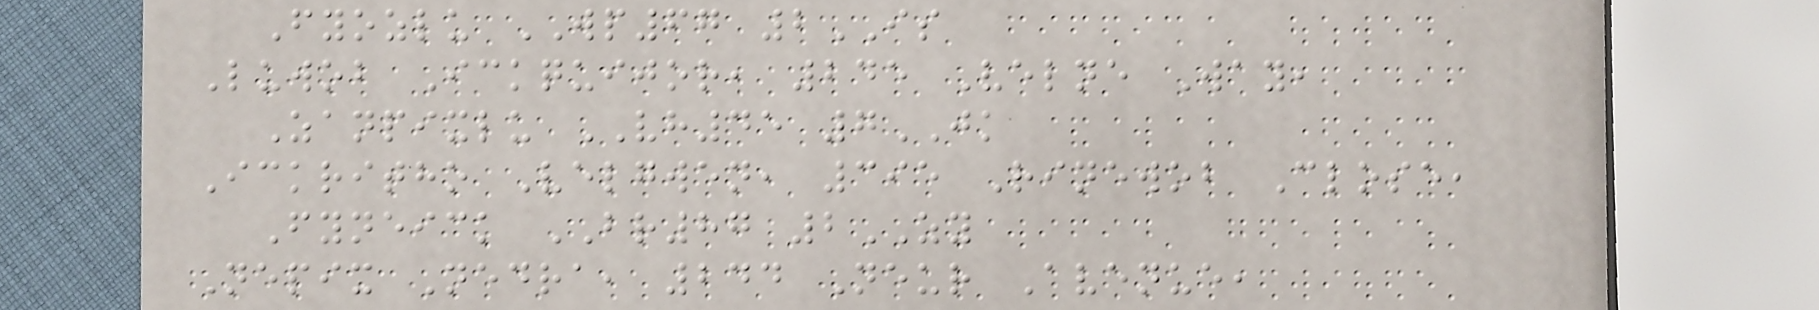Fyozlu WP67 2IS
Luwob Ickquijor, 245 Velne Way,
Zanpixlu VH45 7JK
Ickritho Velgwen, 395 Rinewob Close,
Fyneick BR87 2ZY
Nepix Nedra, 244 Neur Avenue,
